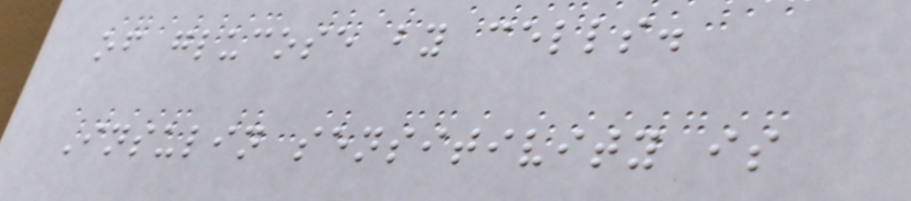of glucose by cells.
Insulin sensitivity is
